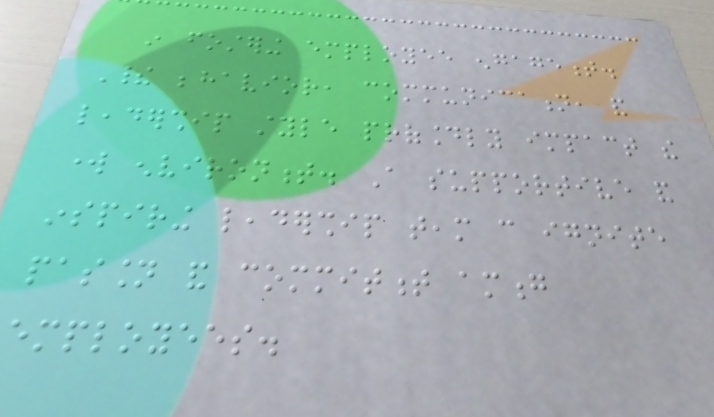in fostering employee engagement.
Their behavior, communication, and
leadership style profoundly impact the
work environment. A supportive and
inspiring leadership team can ignite
passion and commitment among
employees.
